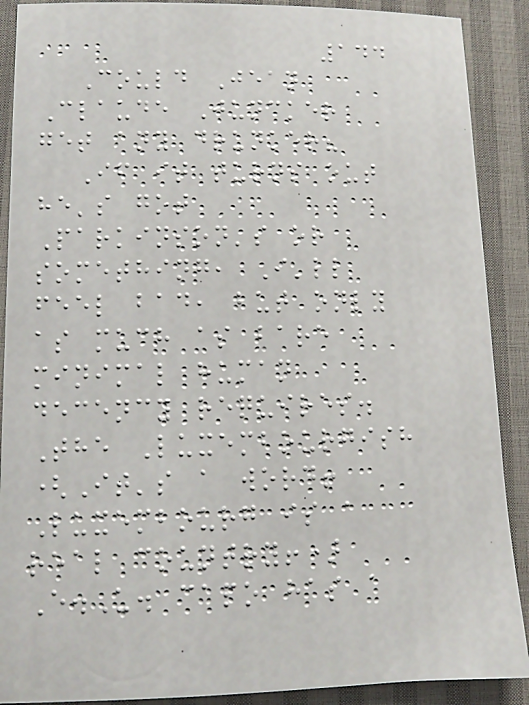144
Could Jean
Claude Juncker
get any drunker?
If it turns out
he's got
Parkinson's or
something, I'll
feel bad, but only
as much as bare
minimal human
decency requires.
The Luxembourgish
(It's a word!
Luxembourg is a
real country!)
E.U. capo has a
